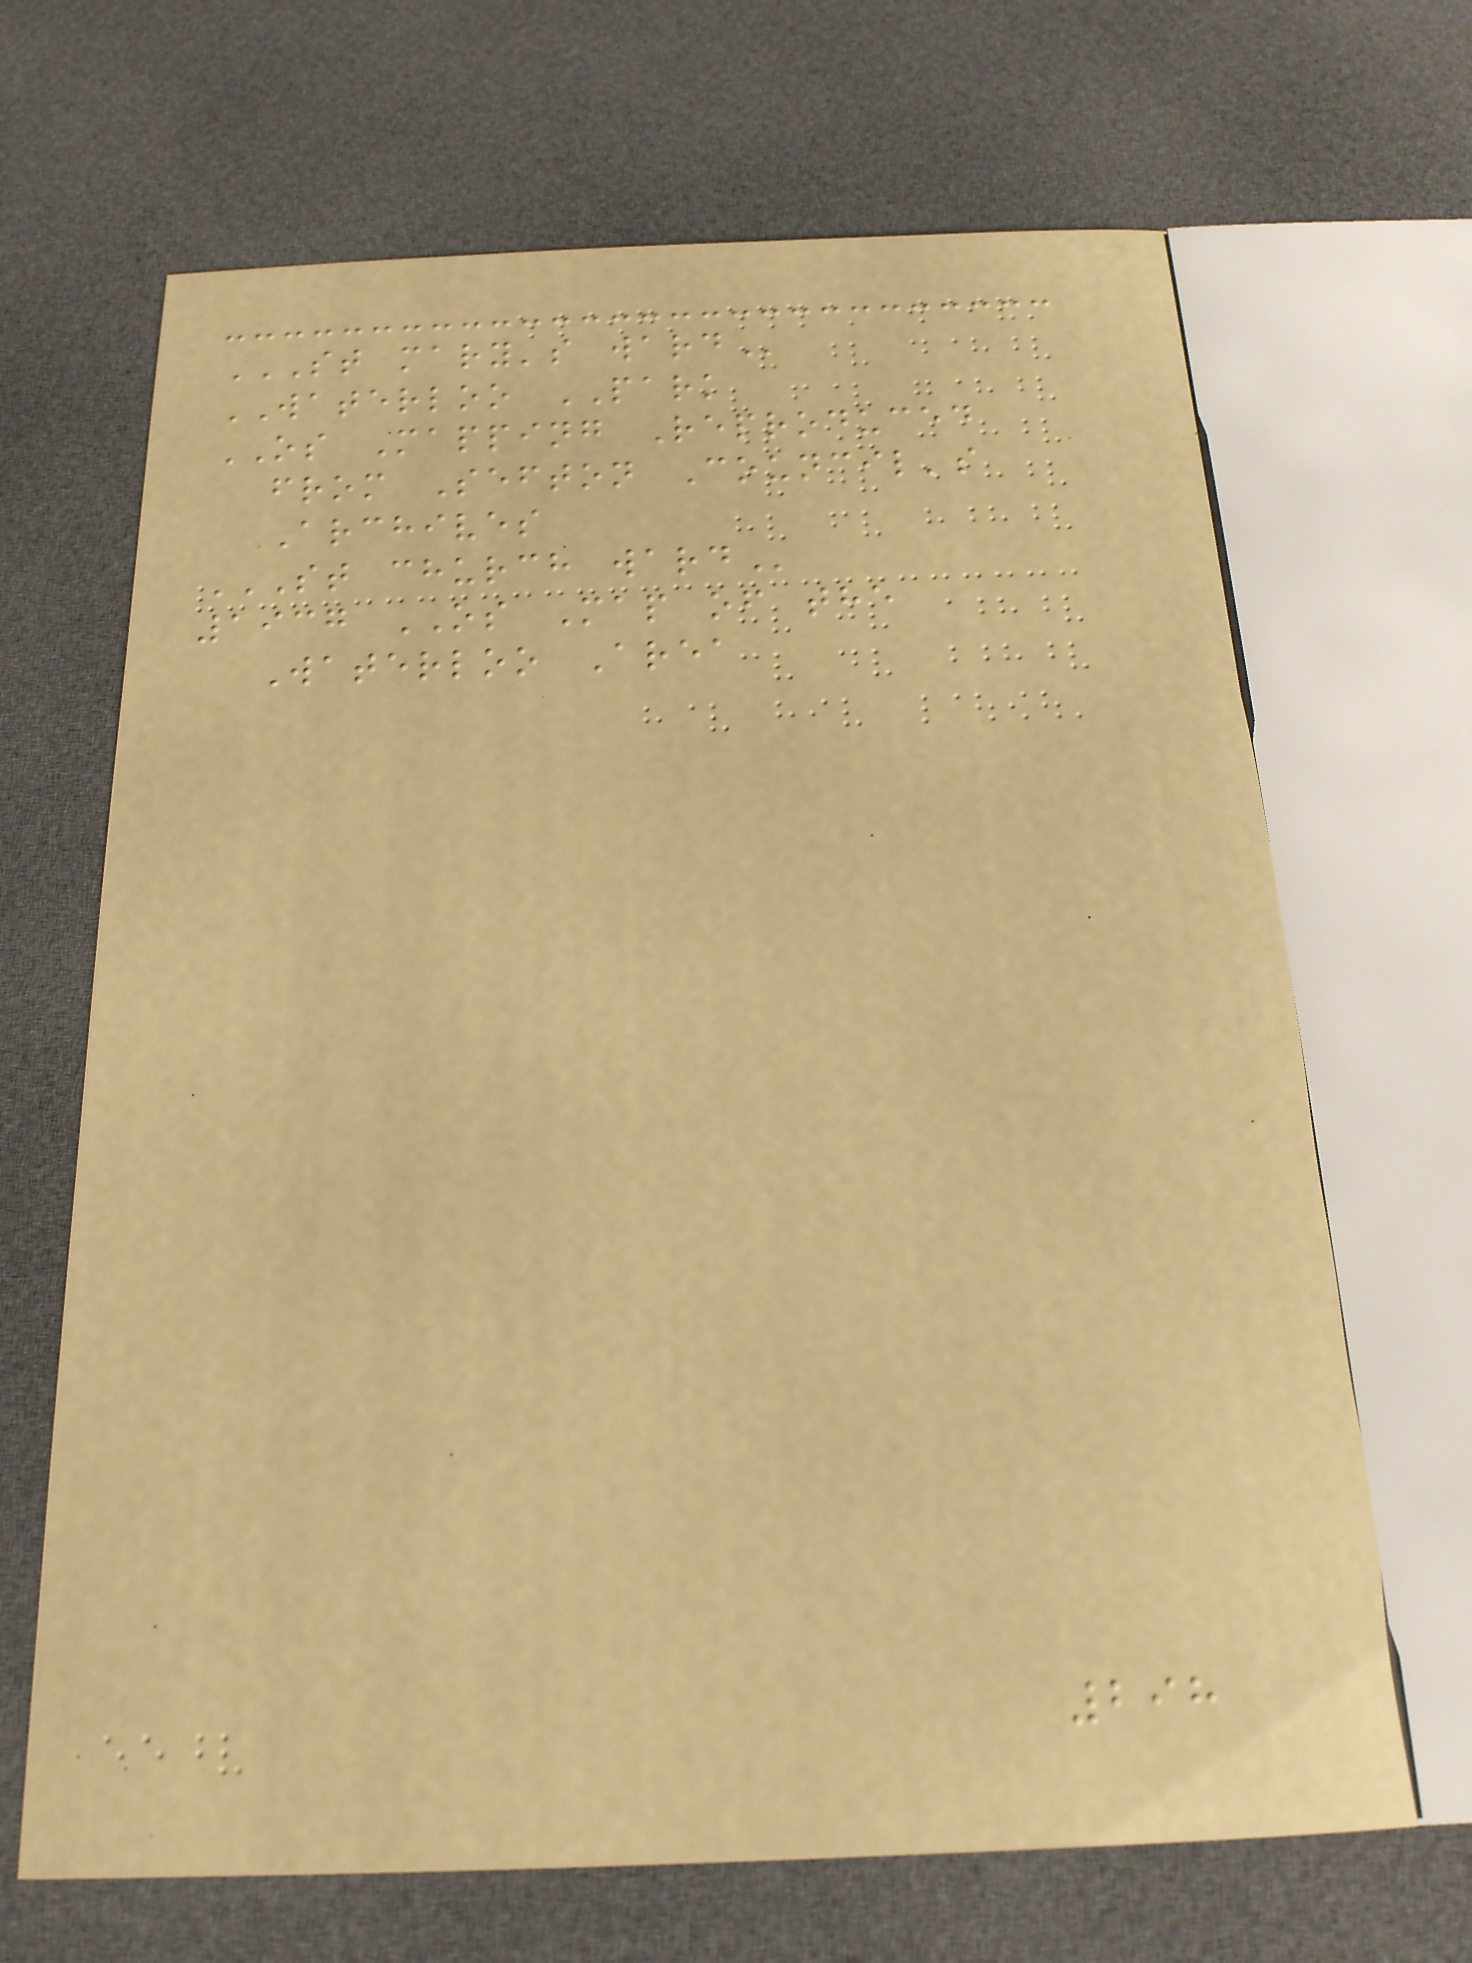ST MARY'S WARD
WATERLOO PARK
OS Mapping Reproduced
from Sefton Council's
Archives
ST CHURCH WARD
1937 OS Map of the
Waterloo Area
298
